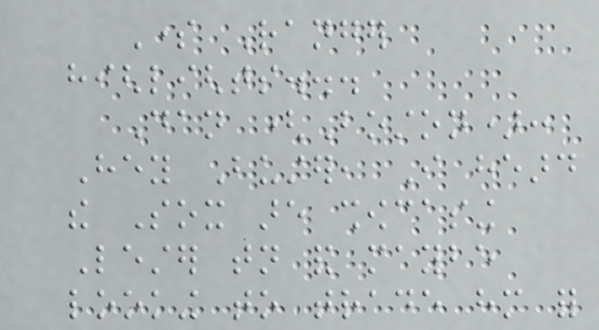Some Ranger
highlights...
Dan (Boston):
Hey Buster, I heard
the Sox are showcasing
Lester tonight and maybe
looking to trade him for
